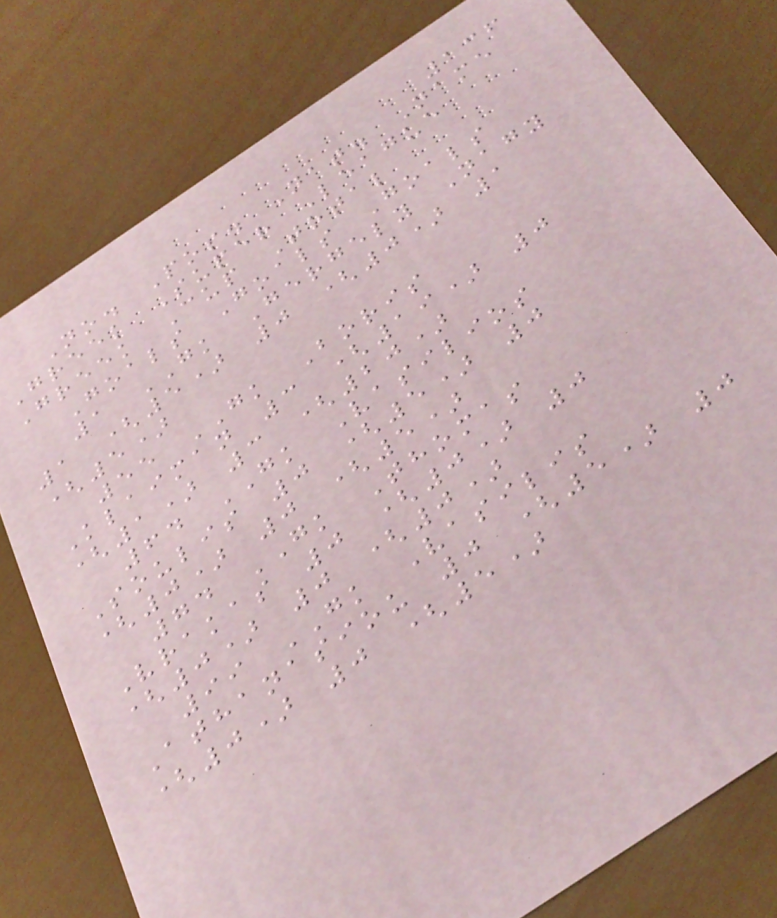136
No. Pos. Nat. Name
Greek Super League
Greek Cup Total
Goals Goals Goals
1 GK Gergely Nagy
1 (5) 0 (0) 1
(5)
55 GK Boris
Klaiman 3 (19) 0
(1) 3 (20)
64 GK Vasilios
Soulis 0 (5) 0
(0) 0 (5)
74 GK Thomas
Vrakas 0 (0) 0
(0) 0 (0)
99 GK Vasilis
Athanasiou 0 (5) 0
(0) 0 (5)
